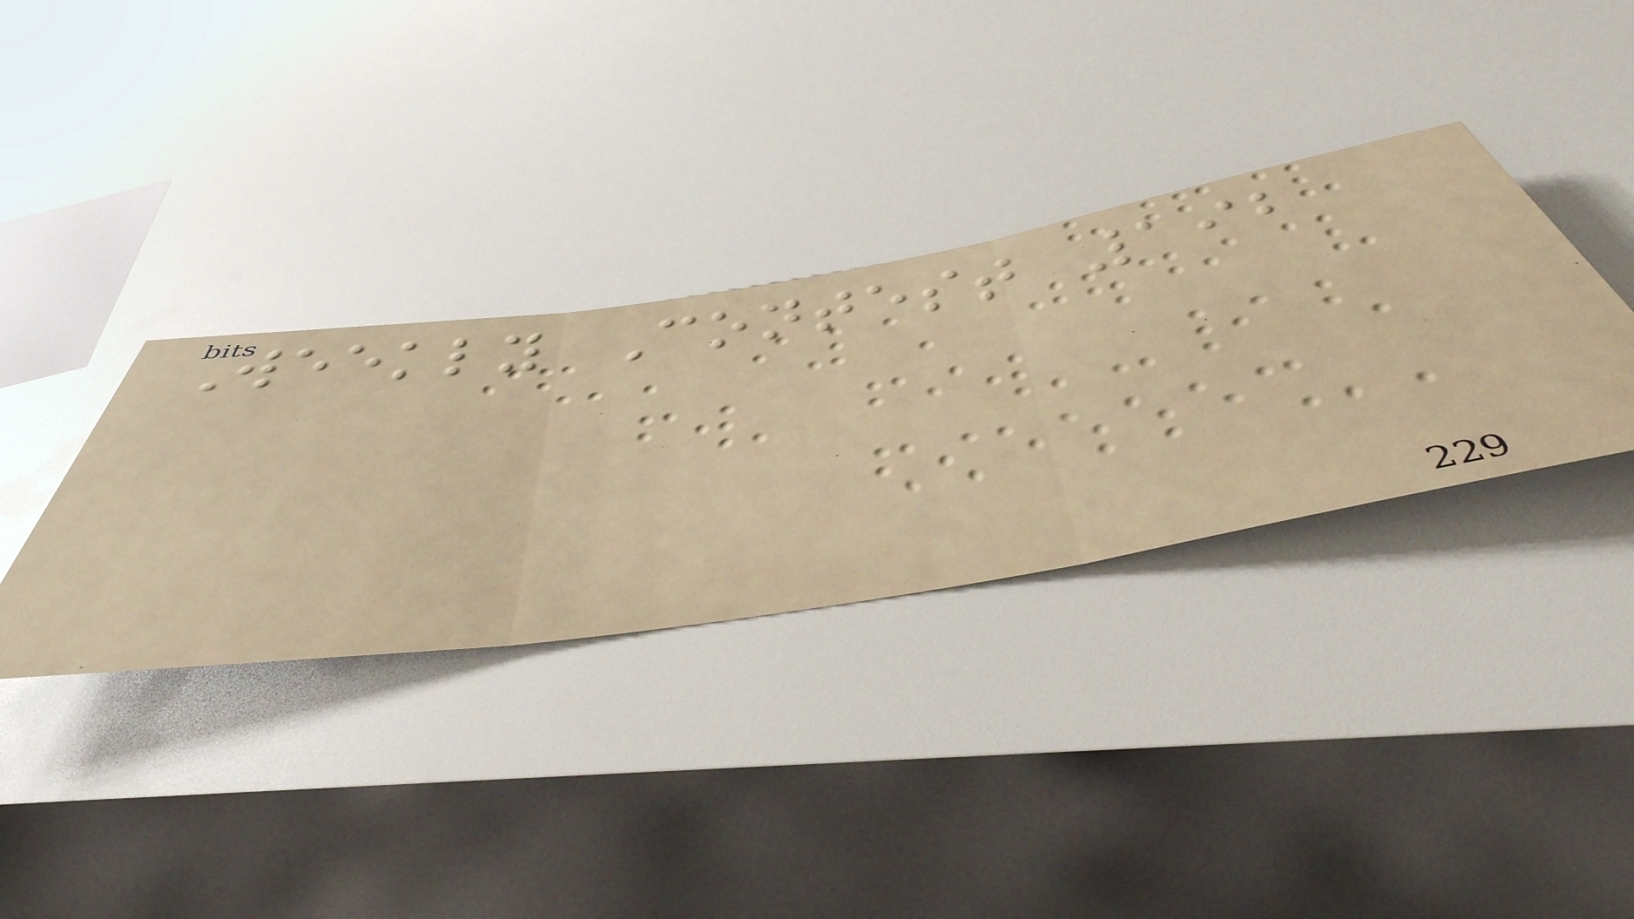Weekly Contest 192
